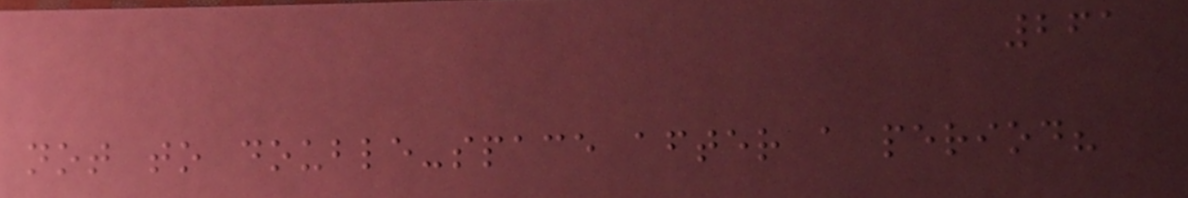261
not to double-space after a period?
